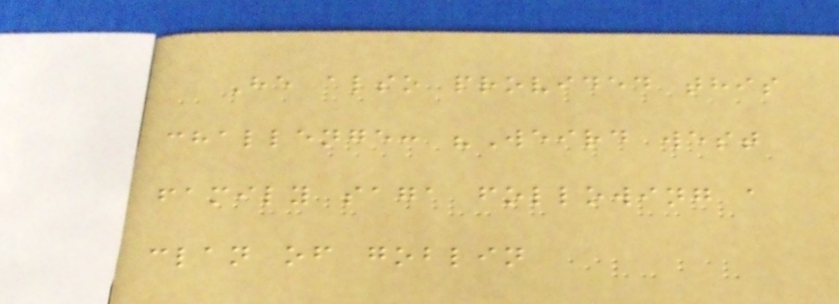He also provided this
challenge: "Weird west
family saga following a
clan of goblin
